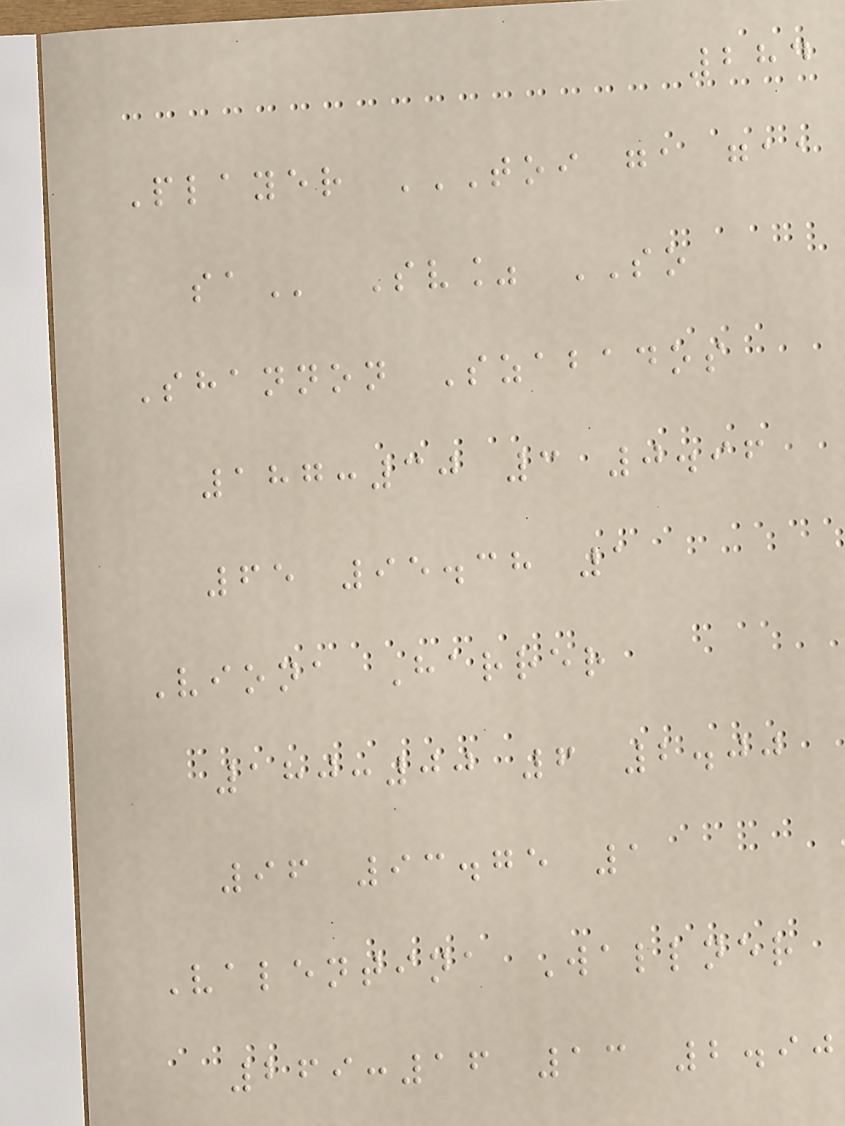284
Player TOI GA GAA
SA Sv% SO
Shannon Szabados
187:30 3 0.96
65 95.38 1
Viona Harrer
180:00 6 2.00
96 93.75 1
Valentina Wallner
269:16 13 2.90
